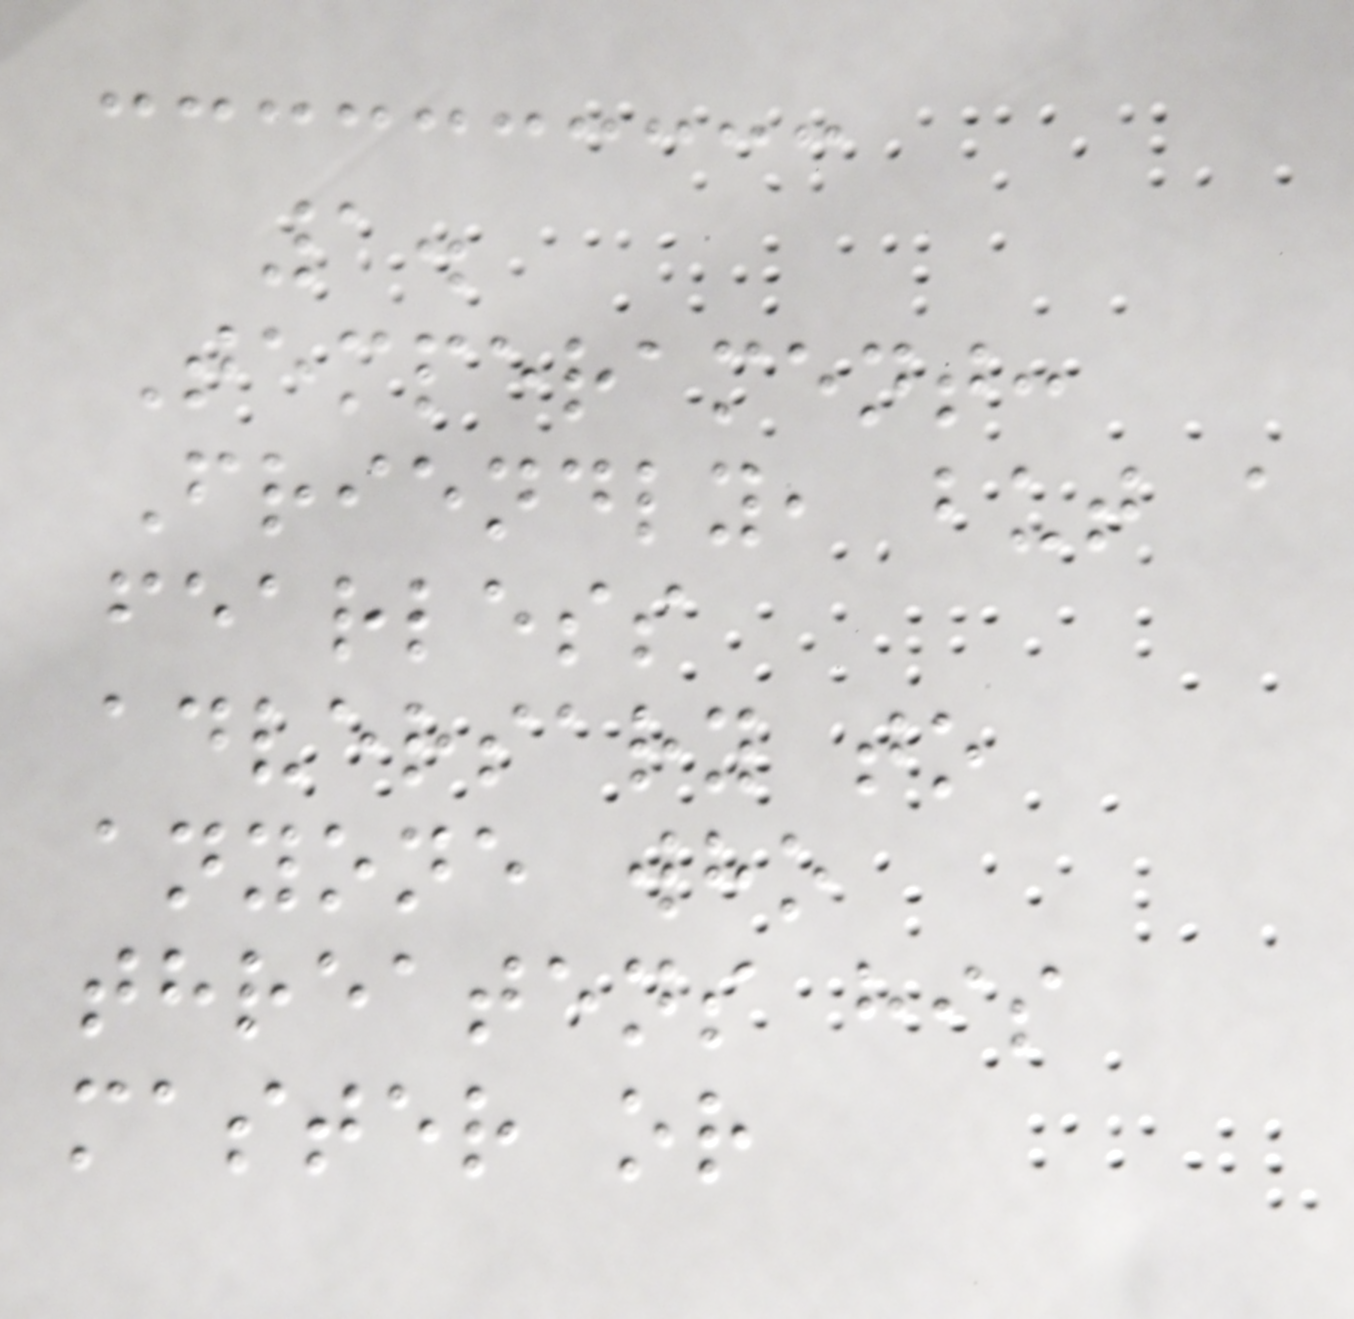1.
Temperament:
Friendly, but a
fearless
adversary to
anyone who
threatens his
master or
